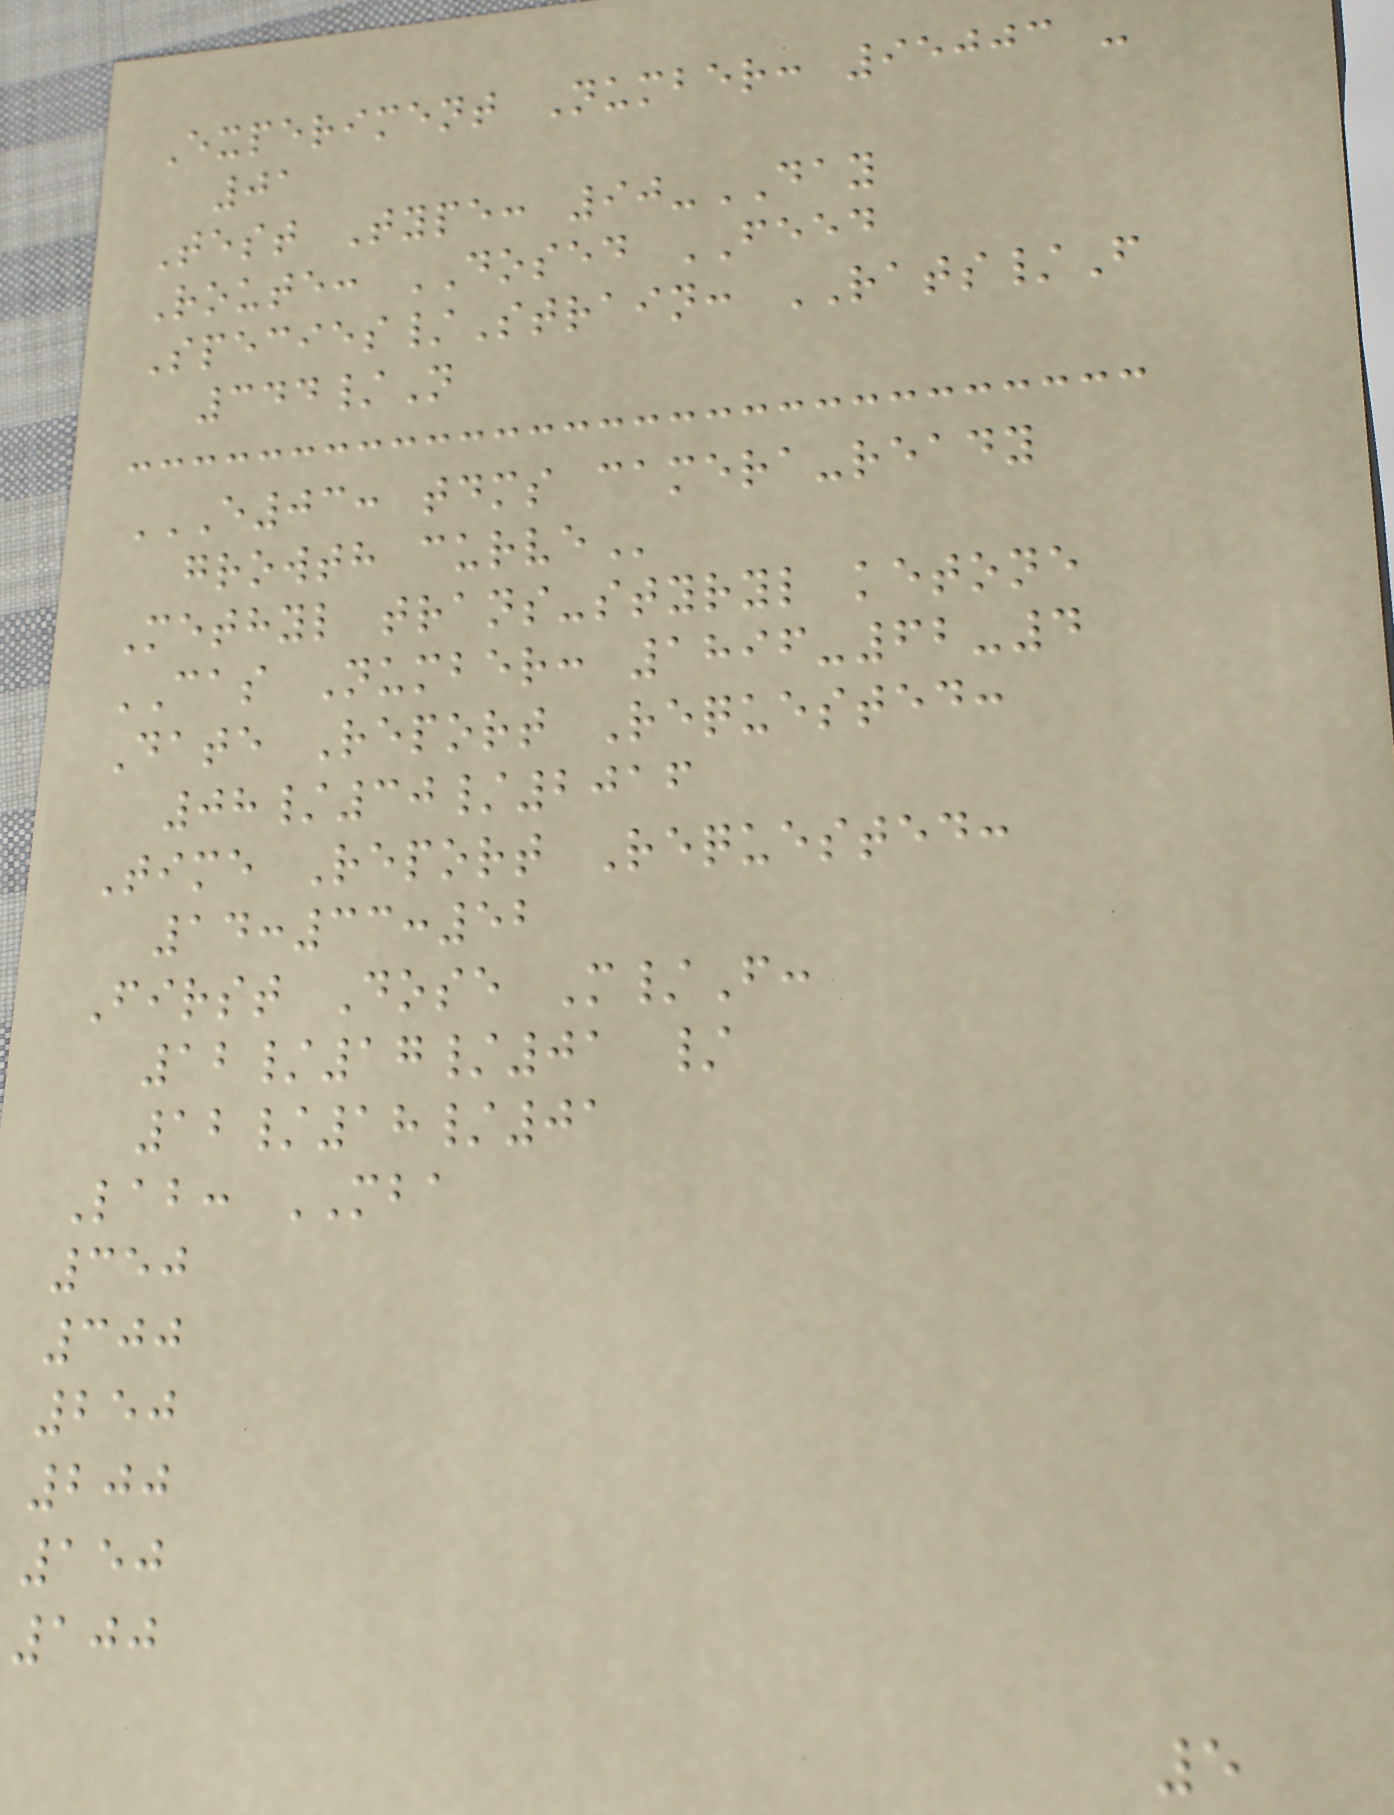Experiment Number: 95003 -
01
Test Type: 90-DAY
Route: DOSED FEED
Species/Strain: RATS/F
344/N
E03: TDMS CAMERA-READY
GROWTH CURVE
Methyl trans-styryl ketone
CAS Number: 1896-62-4
Date Report Requested:
08/30/2016
Time Report Requested:
14:33:52
First Dose M/F:
12/17/01 /
12/18/01
Lab: MBA
350
300
250
200
150
100
5
